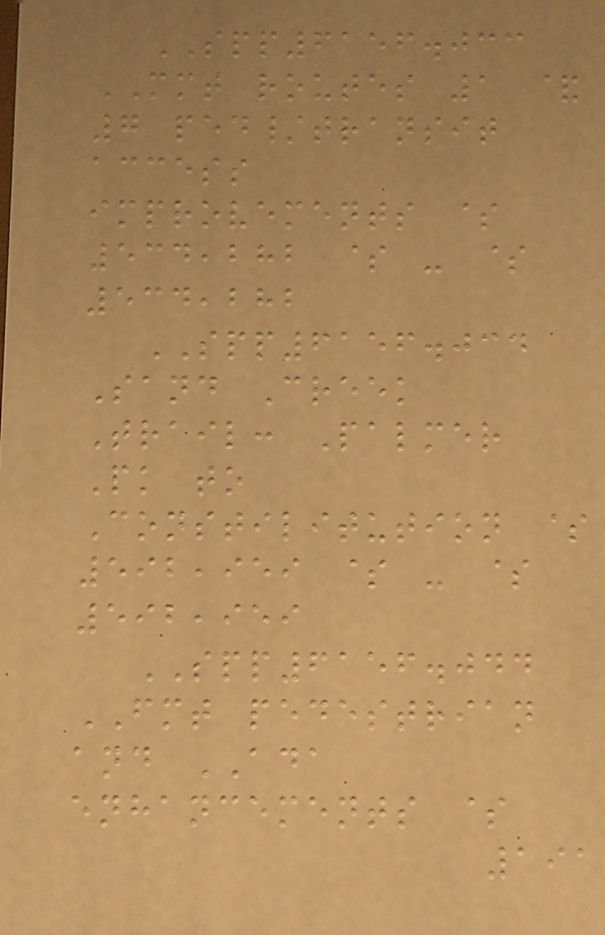SPP6156.033
MMT routes 1 &
7 ped/transit
access
improvements $
534,282 $ - $
534,282
SPP6156.034
Sand Creek
Trail: Palmer
Pk to
Constilitution $
592,959 $ - $
592,959
SPP6156.044
FMT pedestrian
and ADA
enhancements $
191
